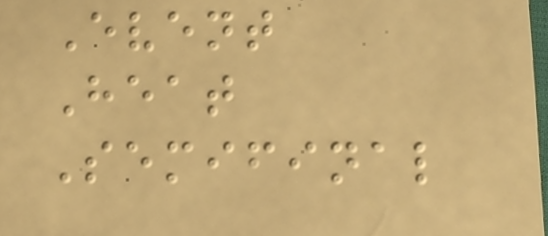Event
Heat
Semifinal
